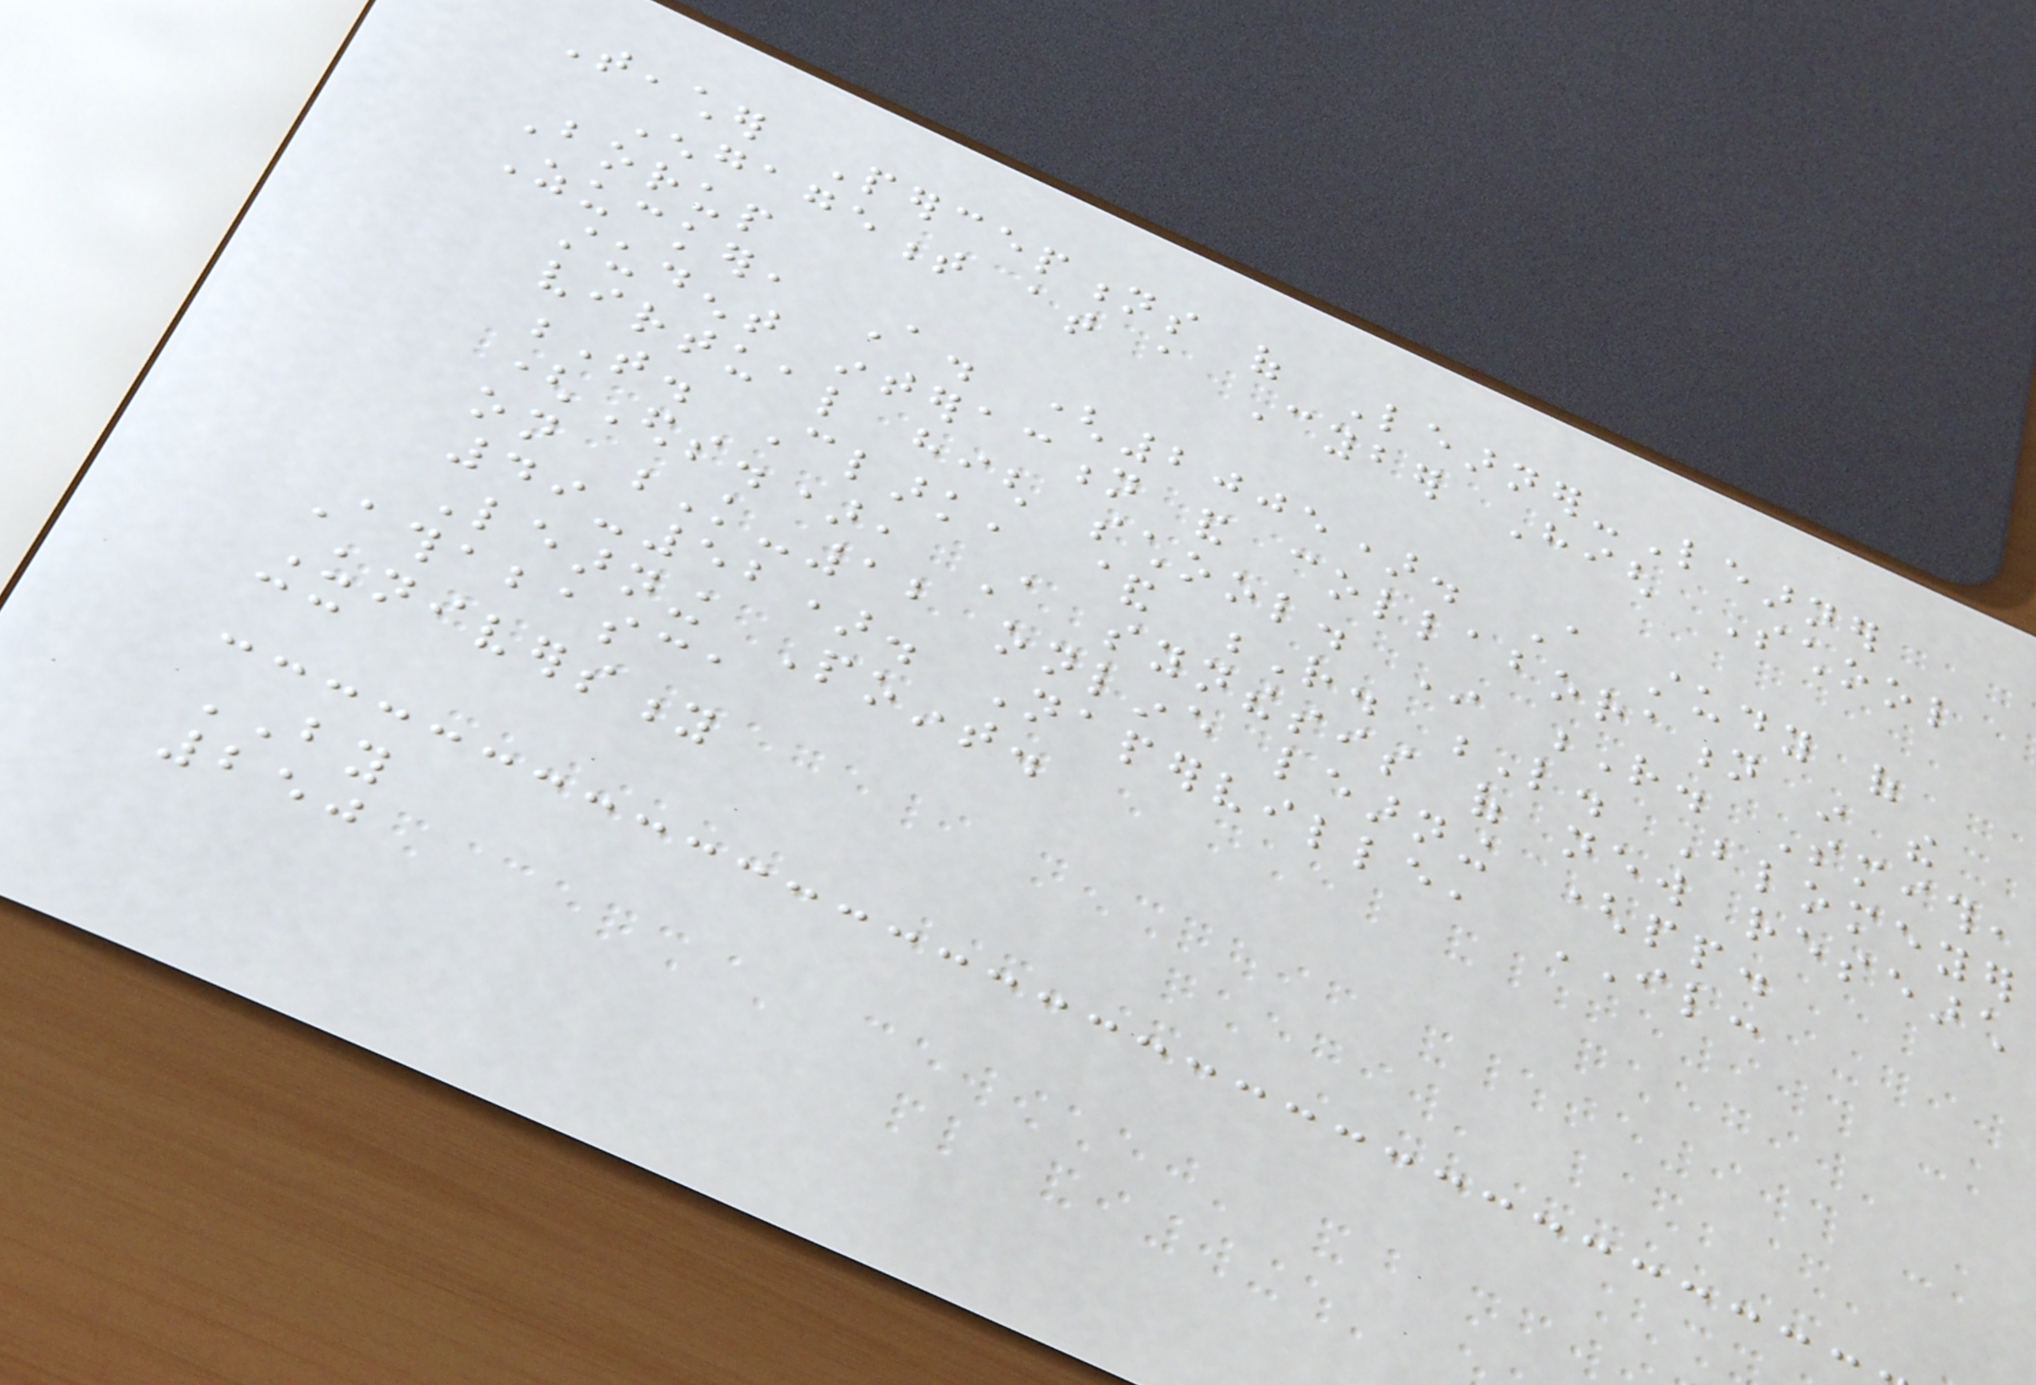Teacher Perceptions of Learner-Learner
Engagement at a Cyber High School
Borup
Zucker, A. (2005). A study of
student interaction and collaboration in the
virtual high school. In R. Smith,
T. Clark, & R. L. Blomeyer
(Eds.), A synthesis of new research
on K-12 online learning (pp.
49-52). Naperville, IL:
Learning Point.
Athabasca
University
cc
BY
250
